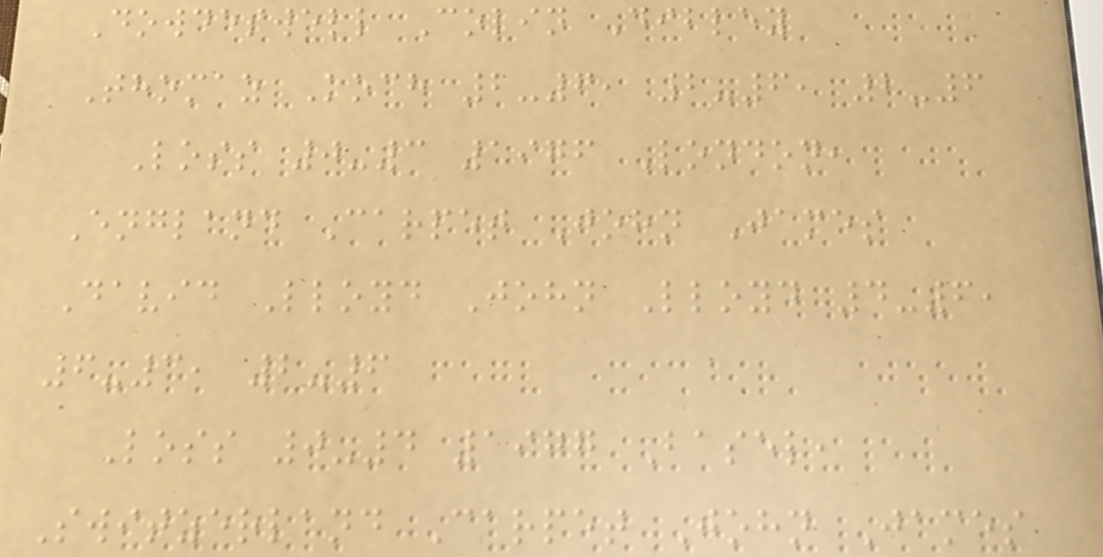Dowdeswell Colin Dibley
Thomaz Koch 2-6, 2-6, 2-6
Loss 0-3 1976 London,
England Carpet John James
David Lloyd John Lloyd 4-6,
6-3, 2-6
Loss 0-4 1977 Basel,
Switzerland Carpet John James
